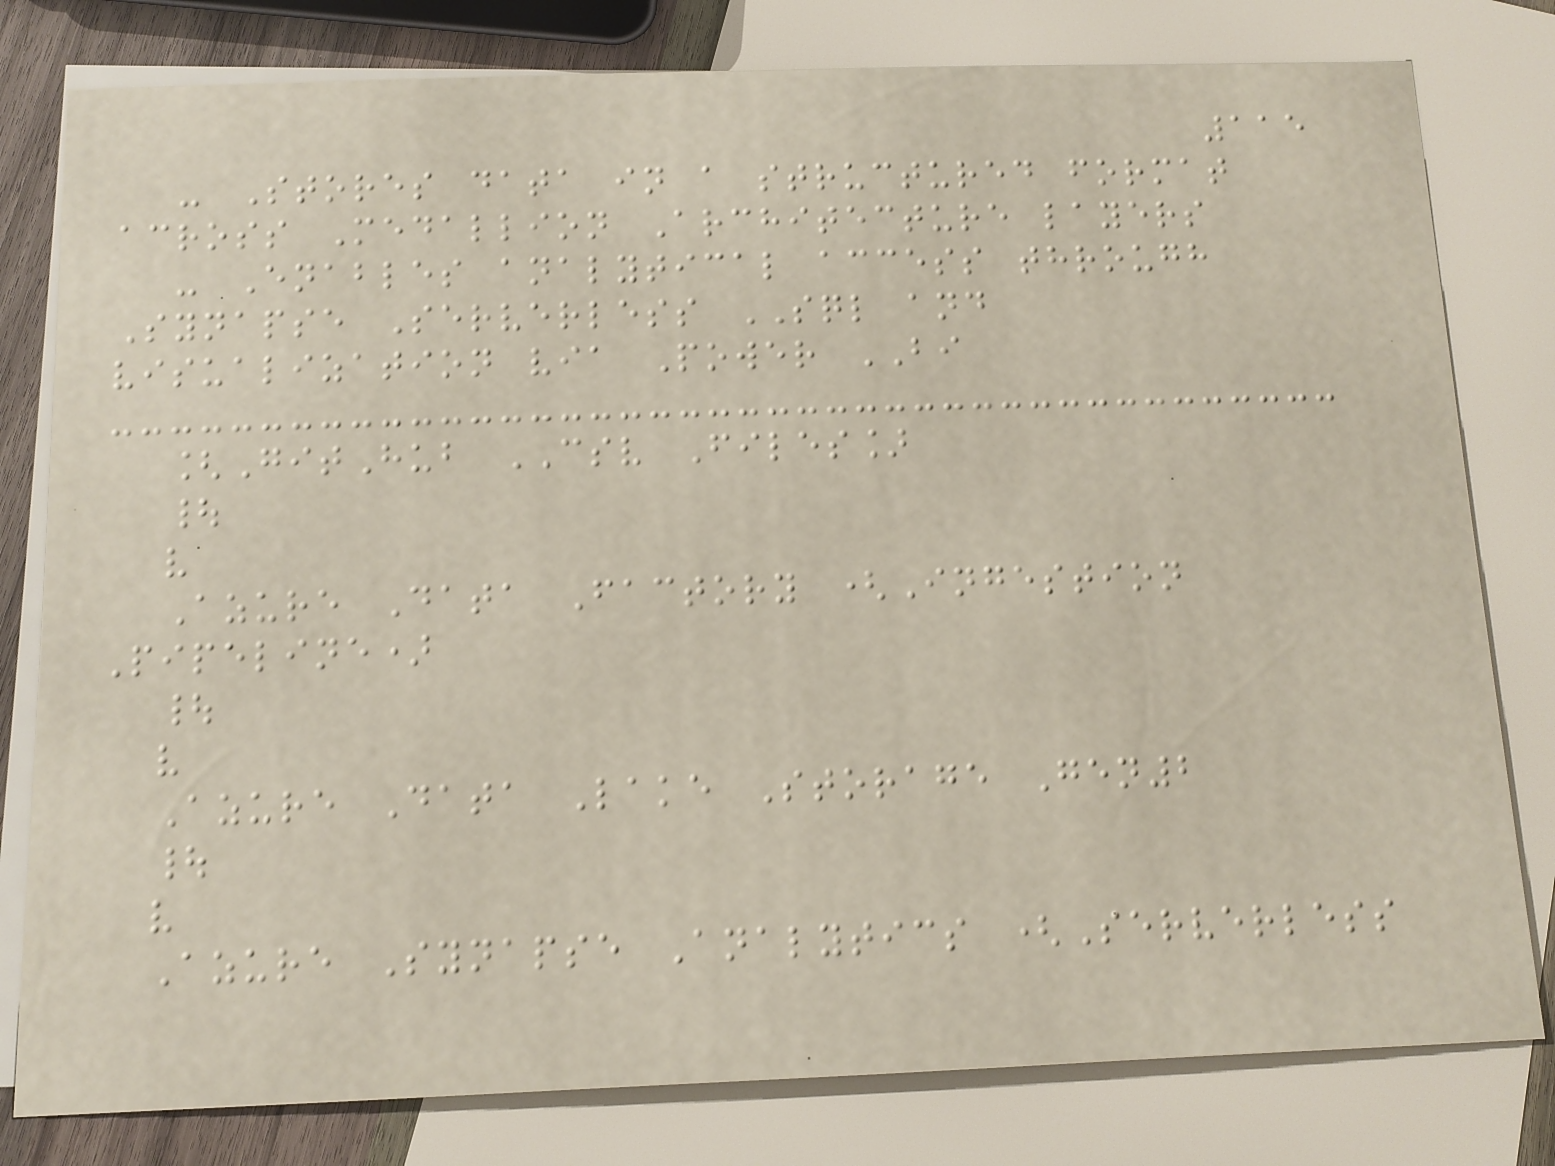115
- Stores data in a structured format
across Medallion Architecture layers
- Enables analytical access through
Synapse Serverless SQL and
visualization via Power BI
[GitHub CSV Files]
|
v
Azure Data Factory (Ingestion
Pipeline)
|
v
Azure Data Lake Storage Gen2
|
v
Azure Synapse Analytics (Serverless
